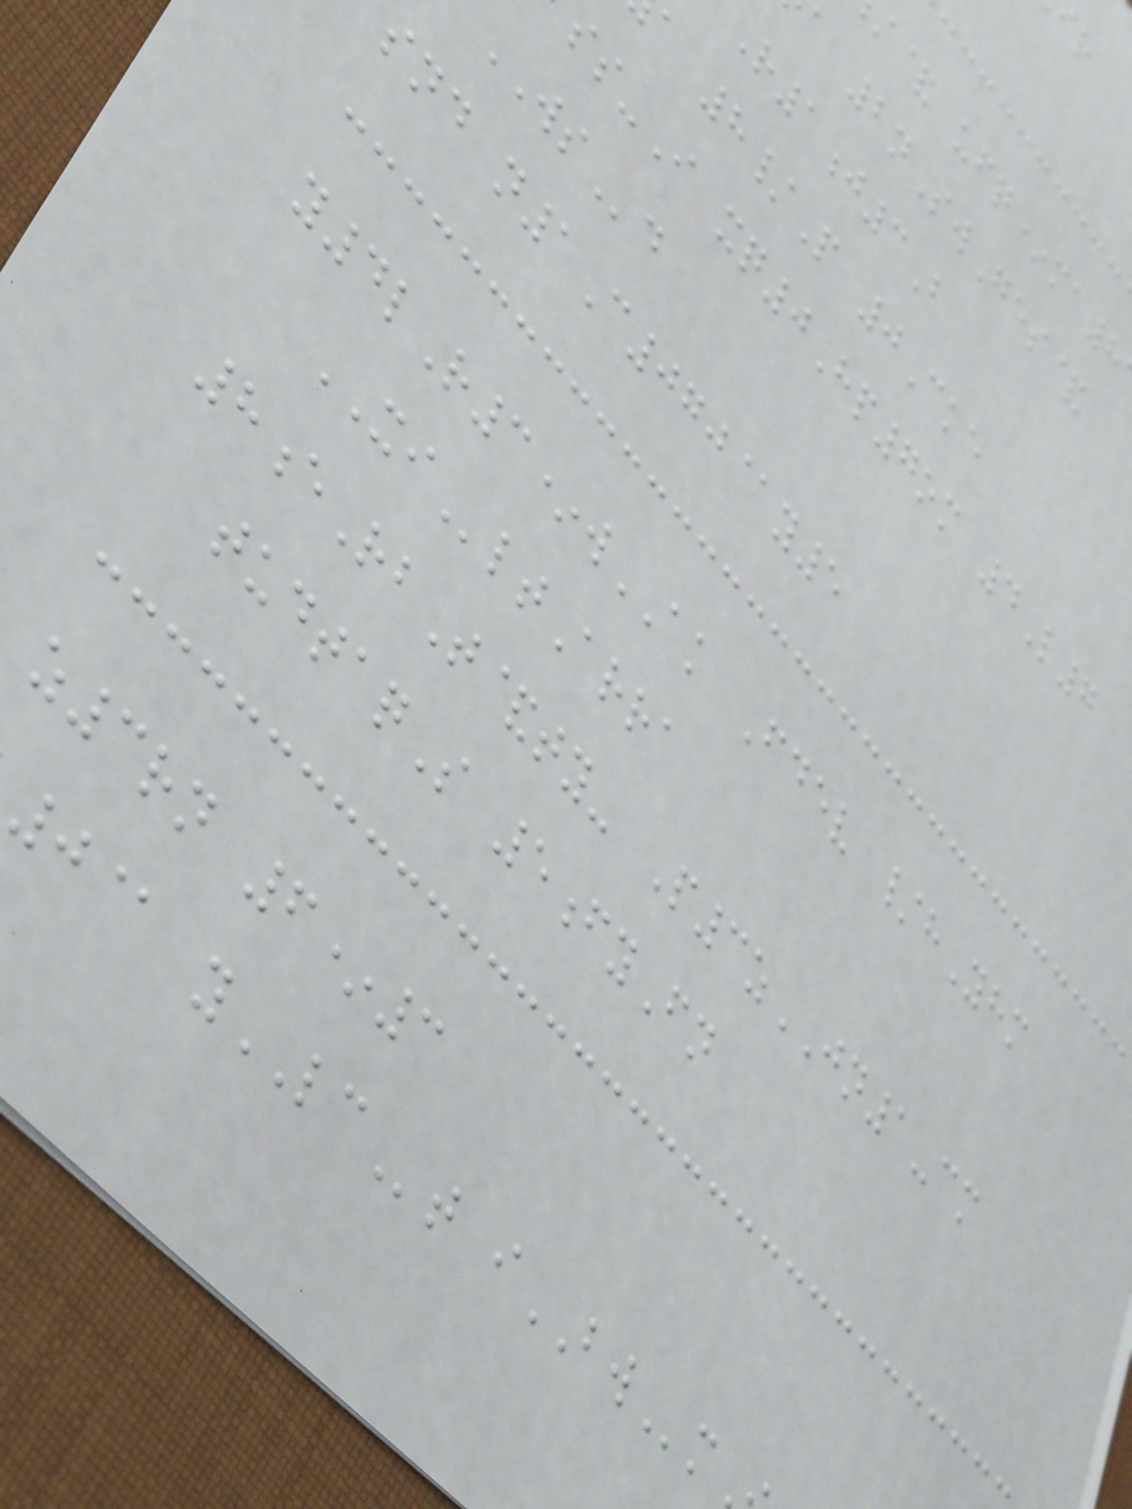& ufq*ma8
a 2nSwGes&
R1j3B
a 8/P 0Cke
ss-I xq0Hp7om 4L7
WSd
snd n1C070@y5
y4lR3*wAK Fdev /hYhm
XIltArra
8eRbT&ty- P3zJN1-cm
tudtaqS 5fyFn
z3rn 6*3
0@ yLCt iBWm
